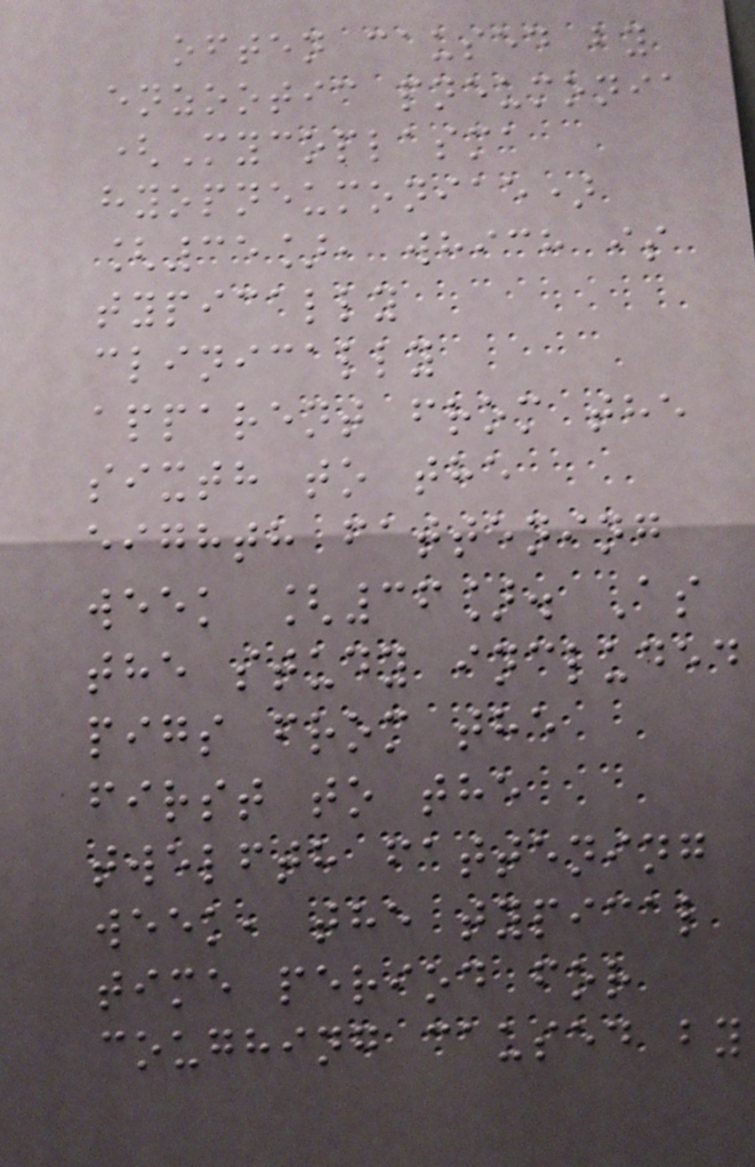often caused by
enzootic pneumonia
(Mycoplasma
hyopneumoniae)
[35], which is
typically
clinically
apparent from the
sixth to the
eighth fattening
week [36]. As
the study included
pigs from the
first to the
twelfth fattening
week, the typical
time period for
coughing caused by
